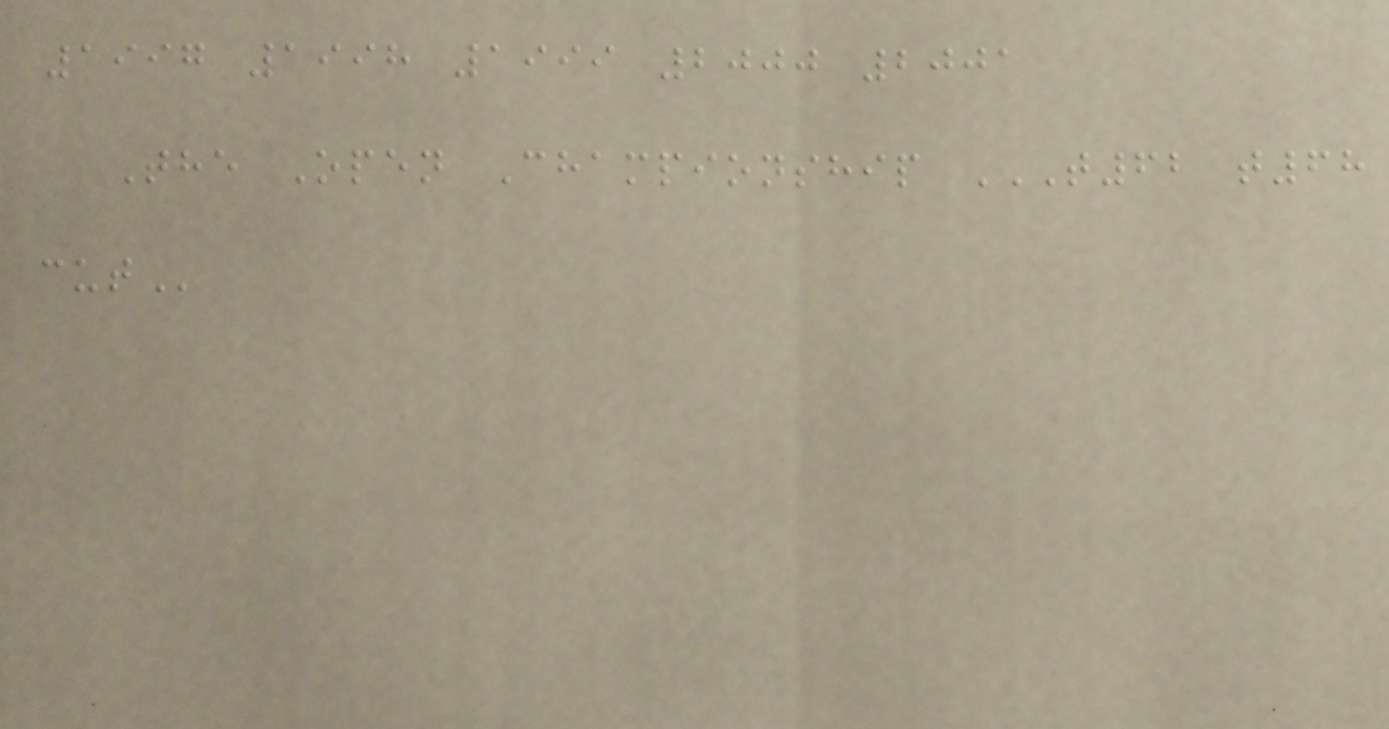1997 1998 1999 2000 2001
The Open Championship T62 T68
CUT
